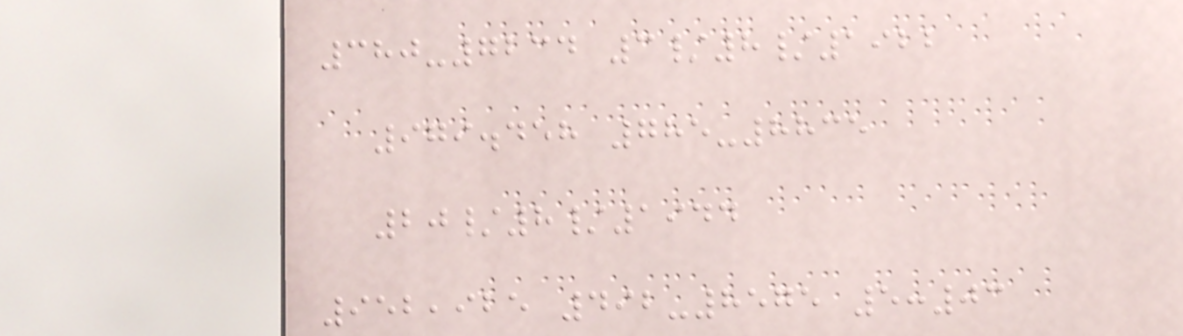380-7234 3/8/1922
979.458 785-8835
20/8/1944
952,925 492-8575 5:03
